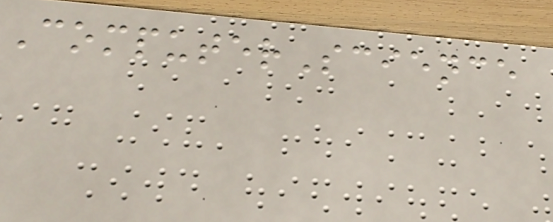ComputerScience
